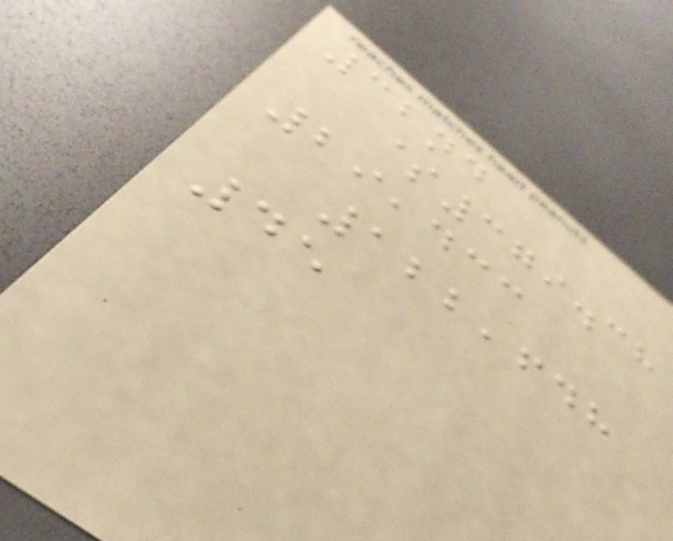32nd
$379.38
29,433
122,648
45
